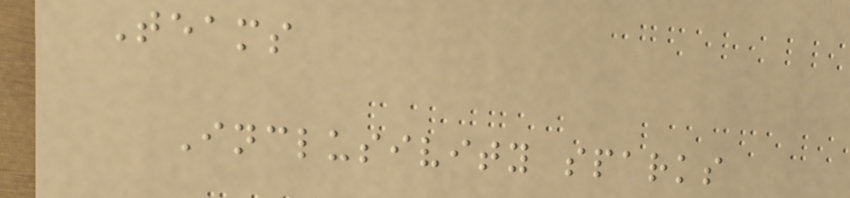Teams
Inclusivity sparks
